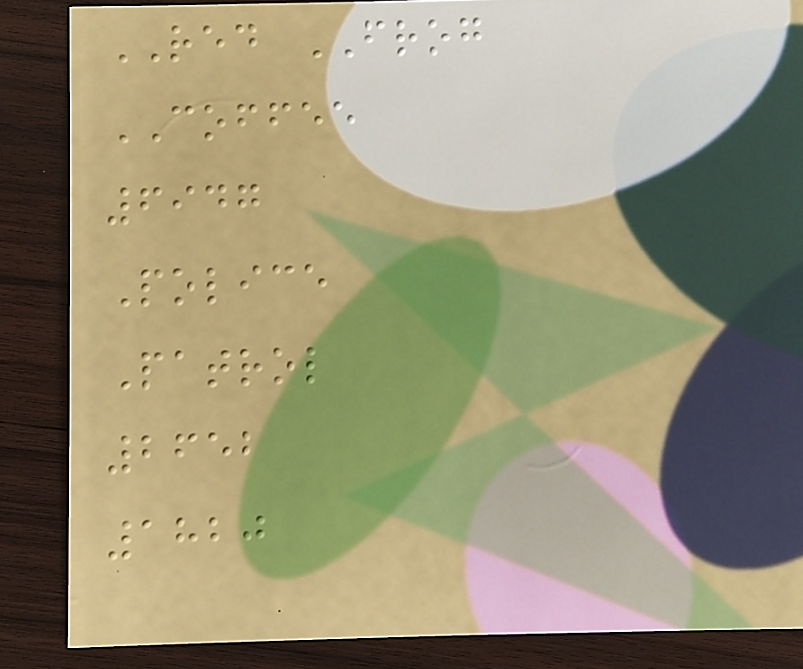RED FROG
COFFEE
6947
Police
Patrol
2652
1820
